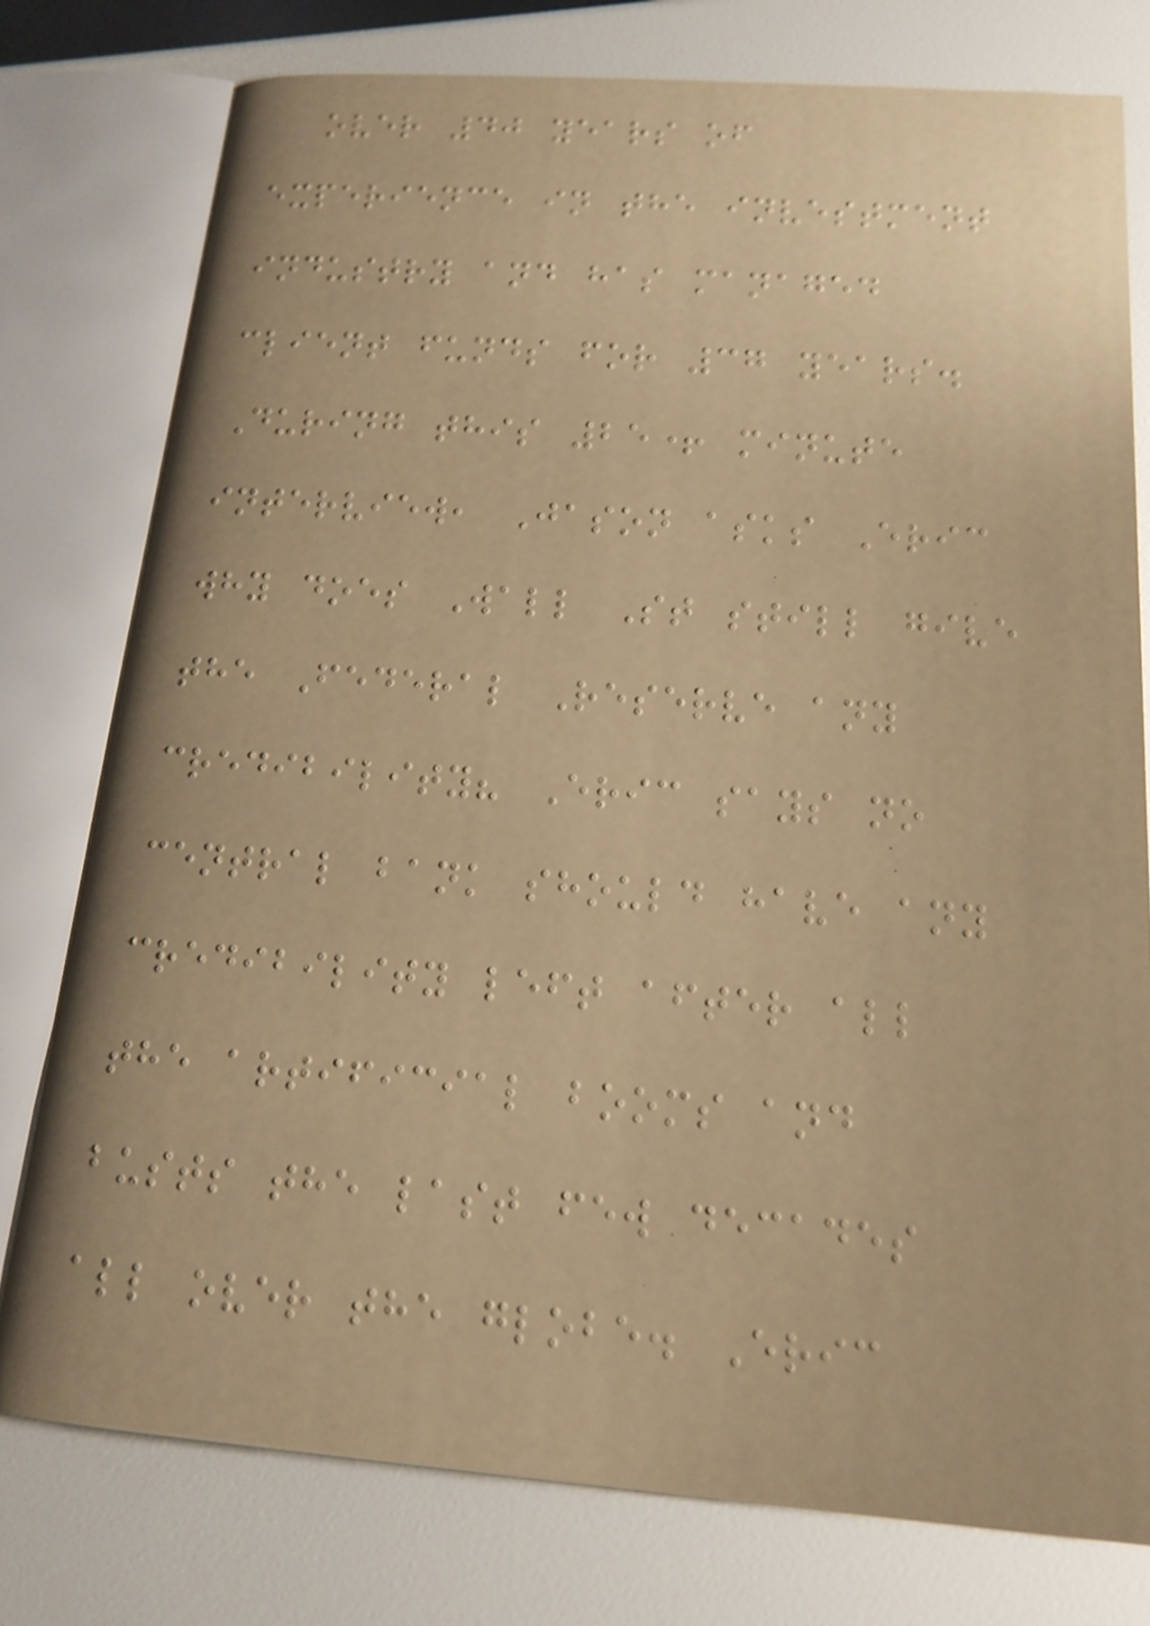over 40 years of
experience in the investment
industry and has managed
client funds for 37 years.
During this 25+ minute
interview, Jason asks Eric
why does Wall St still give
the Federal Reserve any
credibility? Eric says no
central bank should have any
credibility left after all
the artificial booms and
busts the last few decades
all over the globe. Eric
